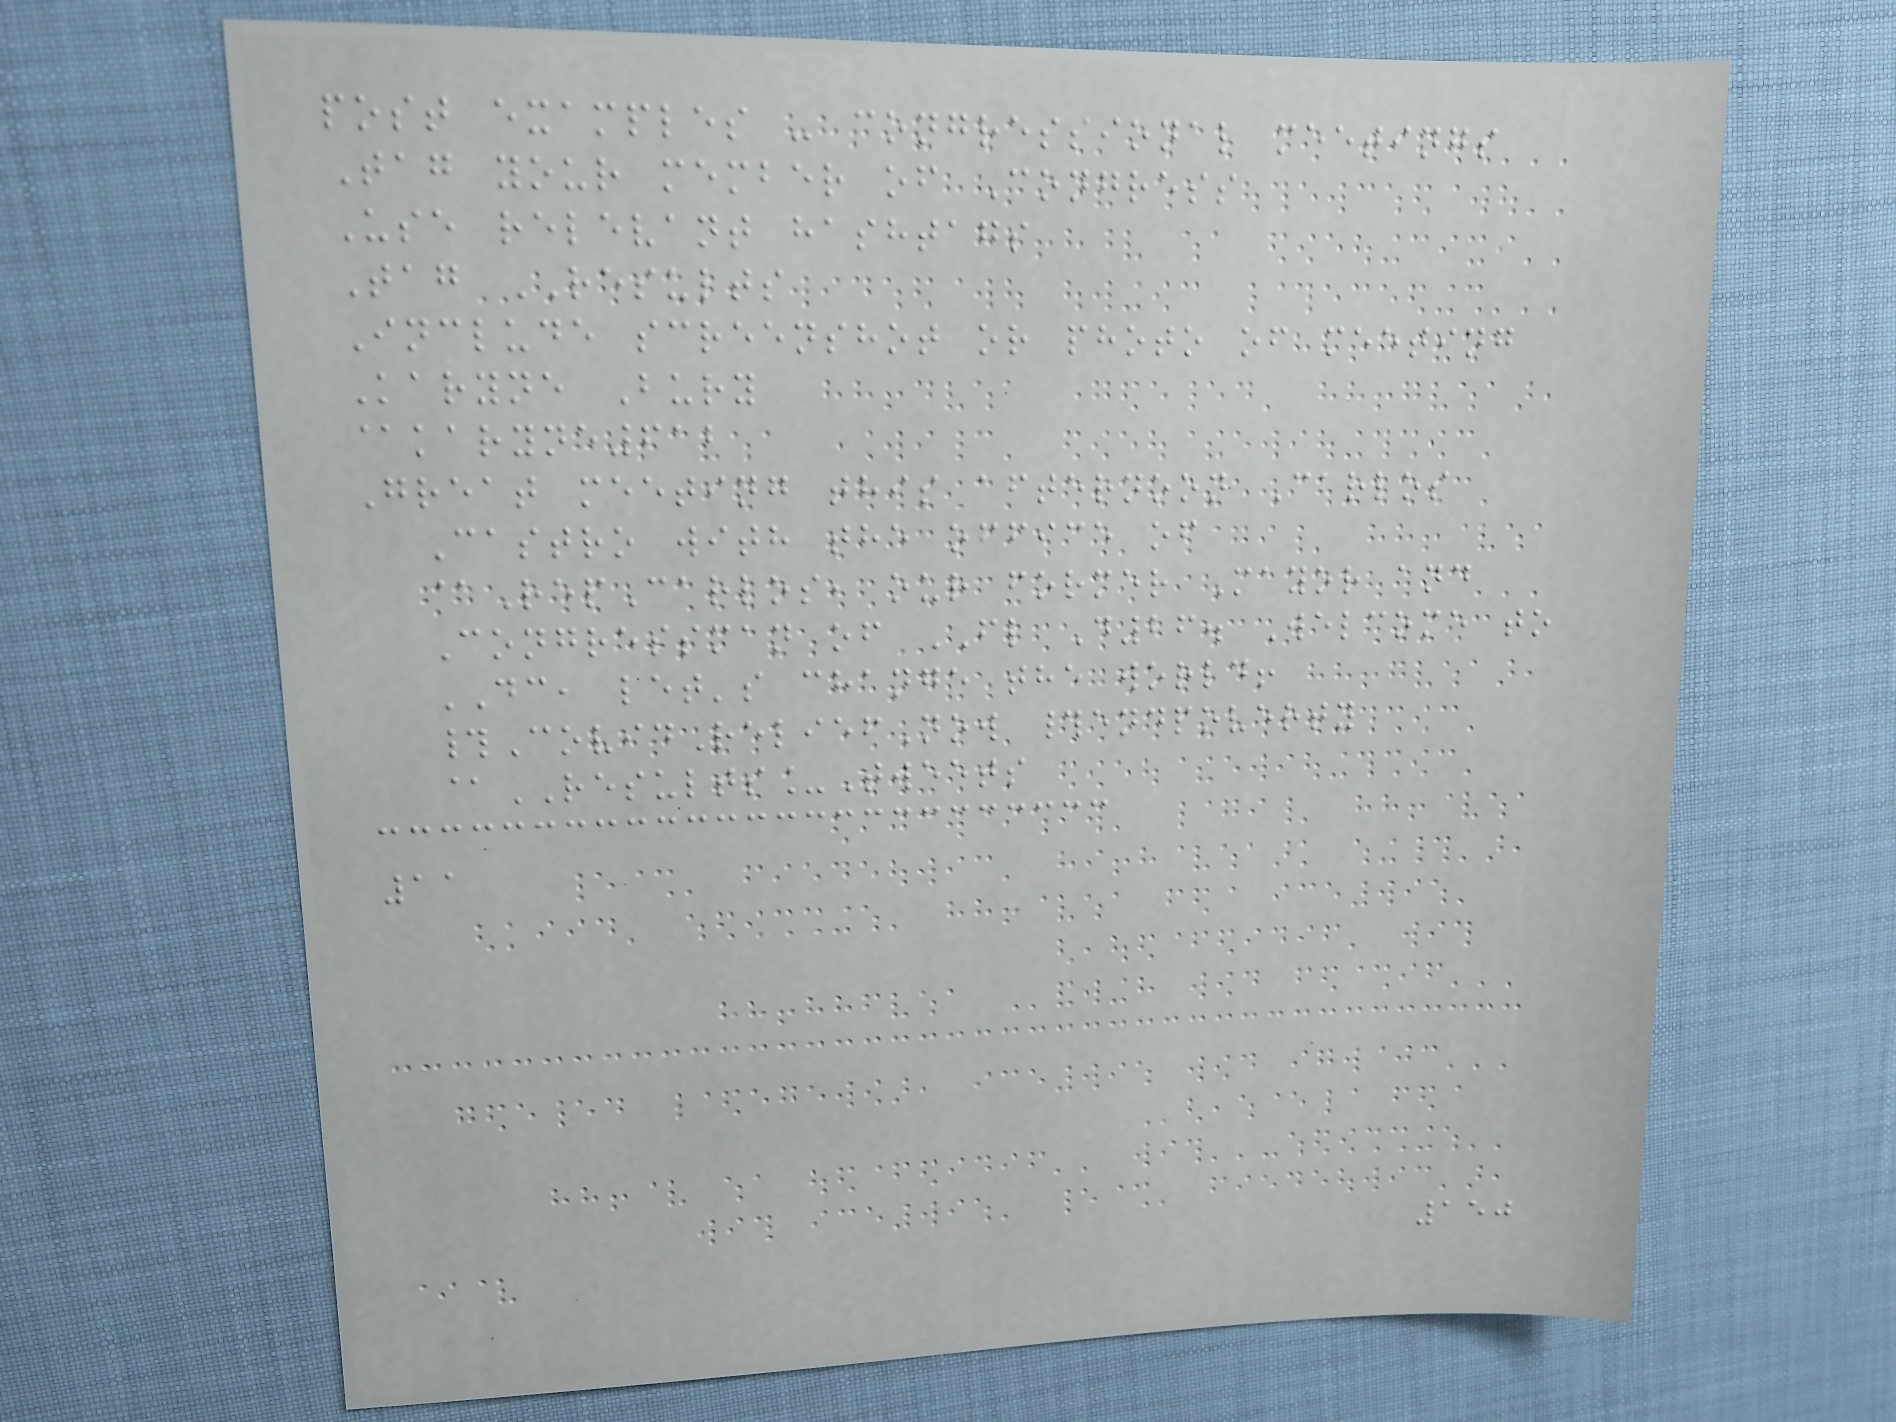post examples - congressional meetings
Tag your member of Congress
Use relevant hashtags
Tag RESULTS
Include screenshot or photo of meeting
Karyne Bury
@karyne612
Great meeting this afternoon Carlos
Castro with the office of
@RepCarlos, our former Mayor and
Congressman of FL D26. Welcome to
DC, let's change the world!
#CovidReliefNow #endpoverty
@RESULTS_Tweets
11
150
